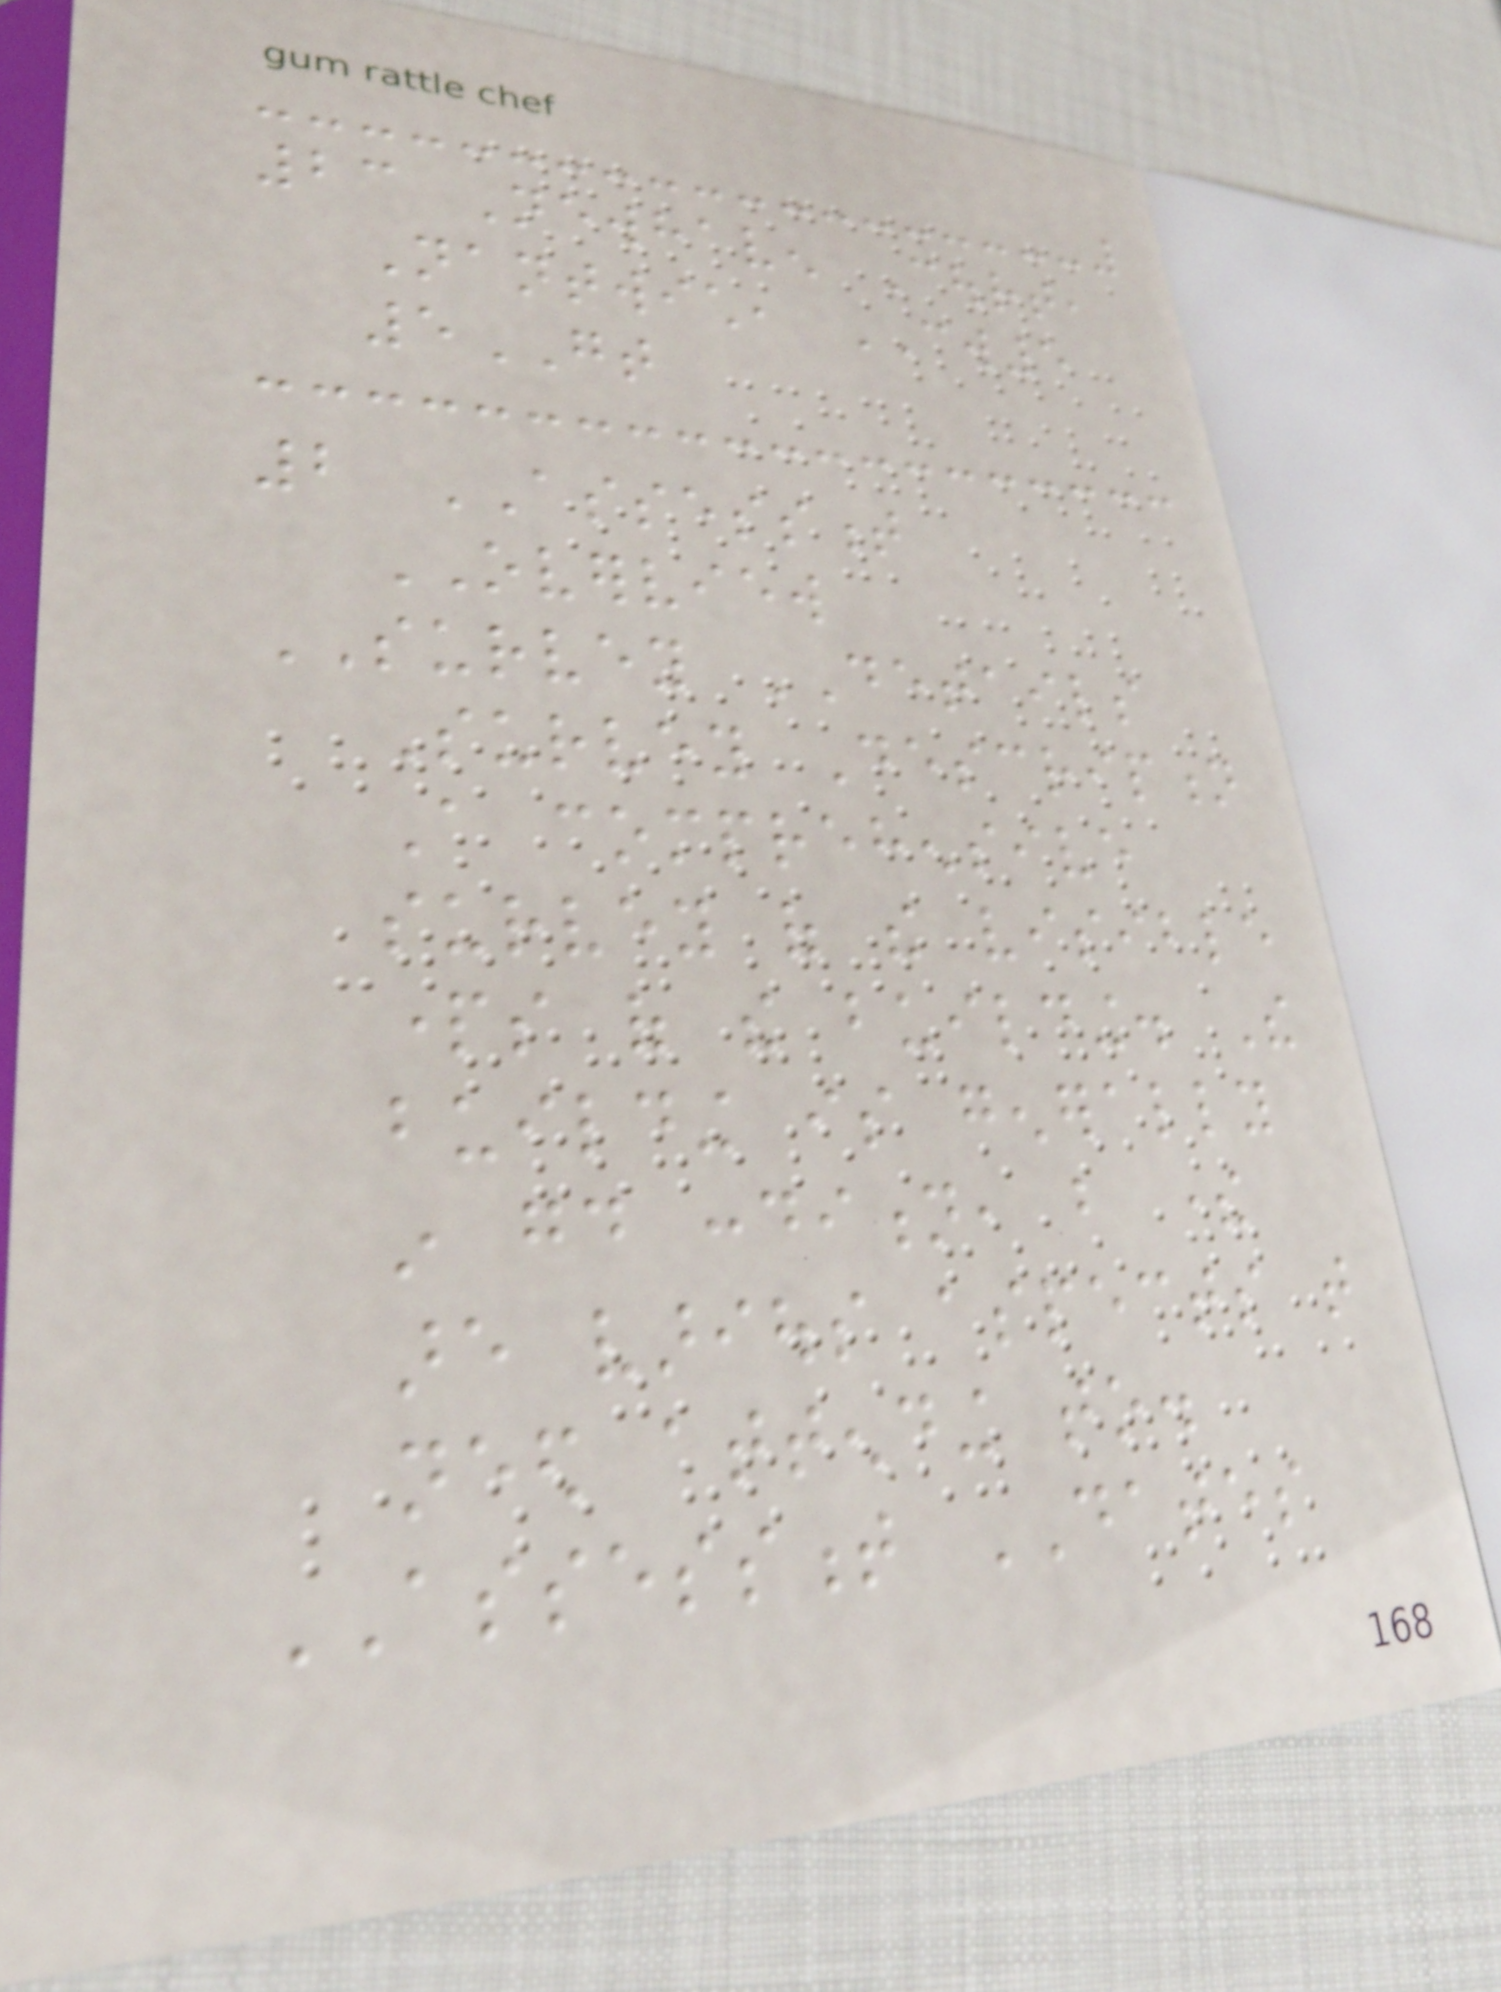23 Newhaven Court,
Nantwich, CW5
5GT
2 ASSESSMENT
OVERVIEW
SURVEY DETAILS
Survey Description
A comprehensive
survey of the visible
parts of the building. The
building is generally
in good condition, but there
are various aspects that
need attending to.
ASSESSMENT DATES
